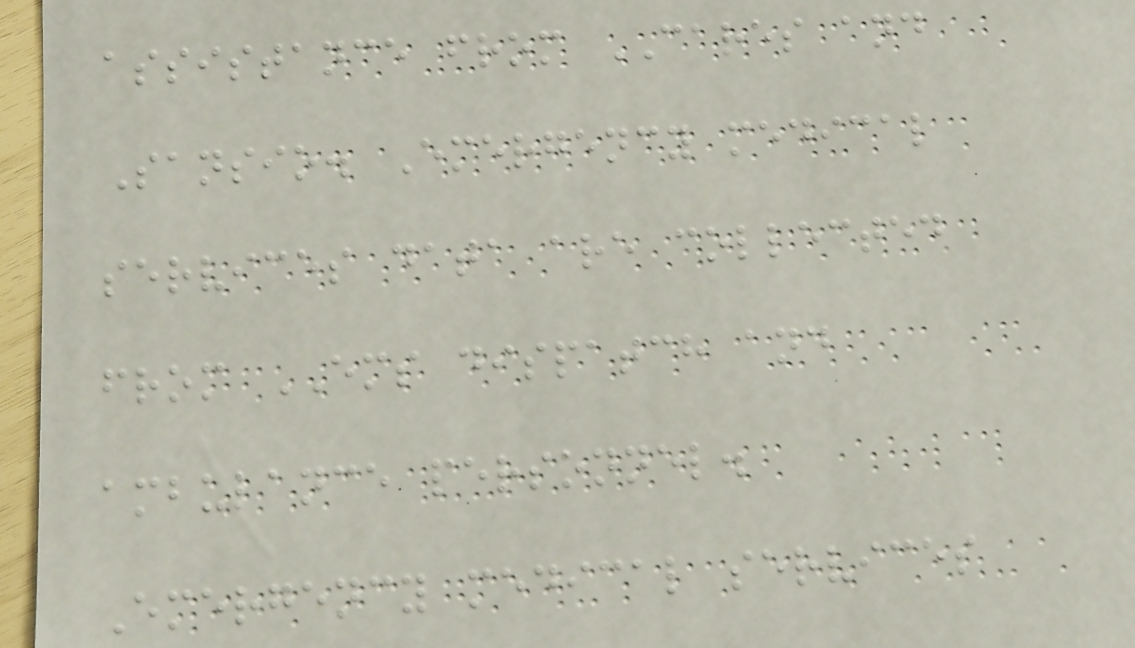assistance from CARES and
Sansio. Emergency medical
services data are collected
from EMS dispatch and
ambulance personnel.
Emergency medical services
